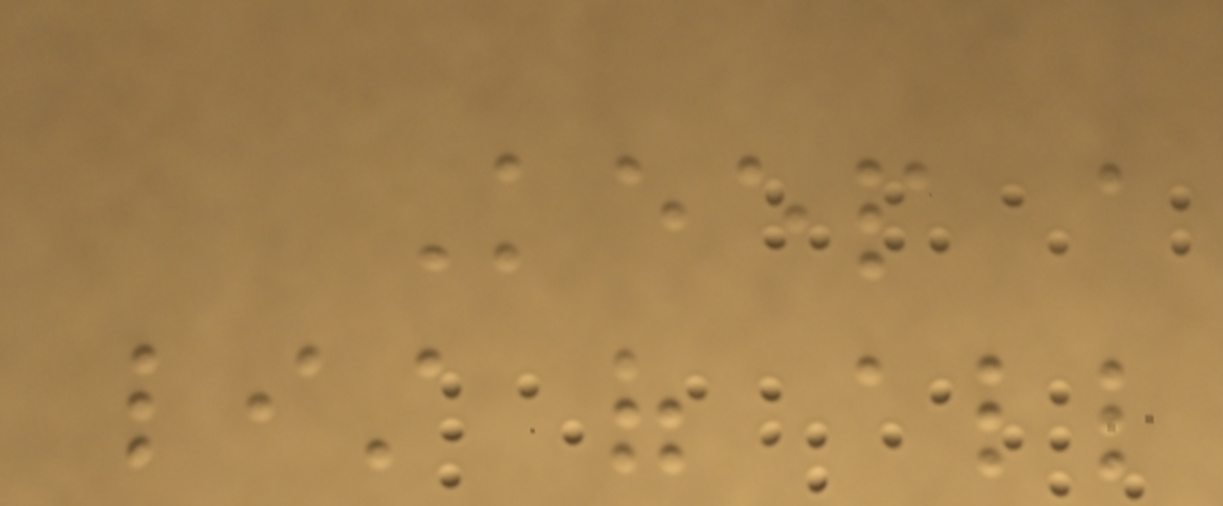Keep a
list of all
